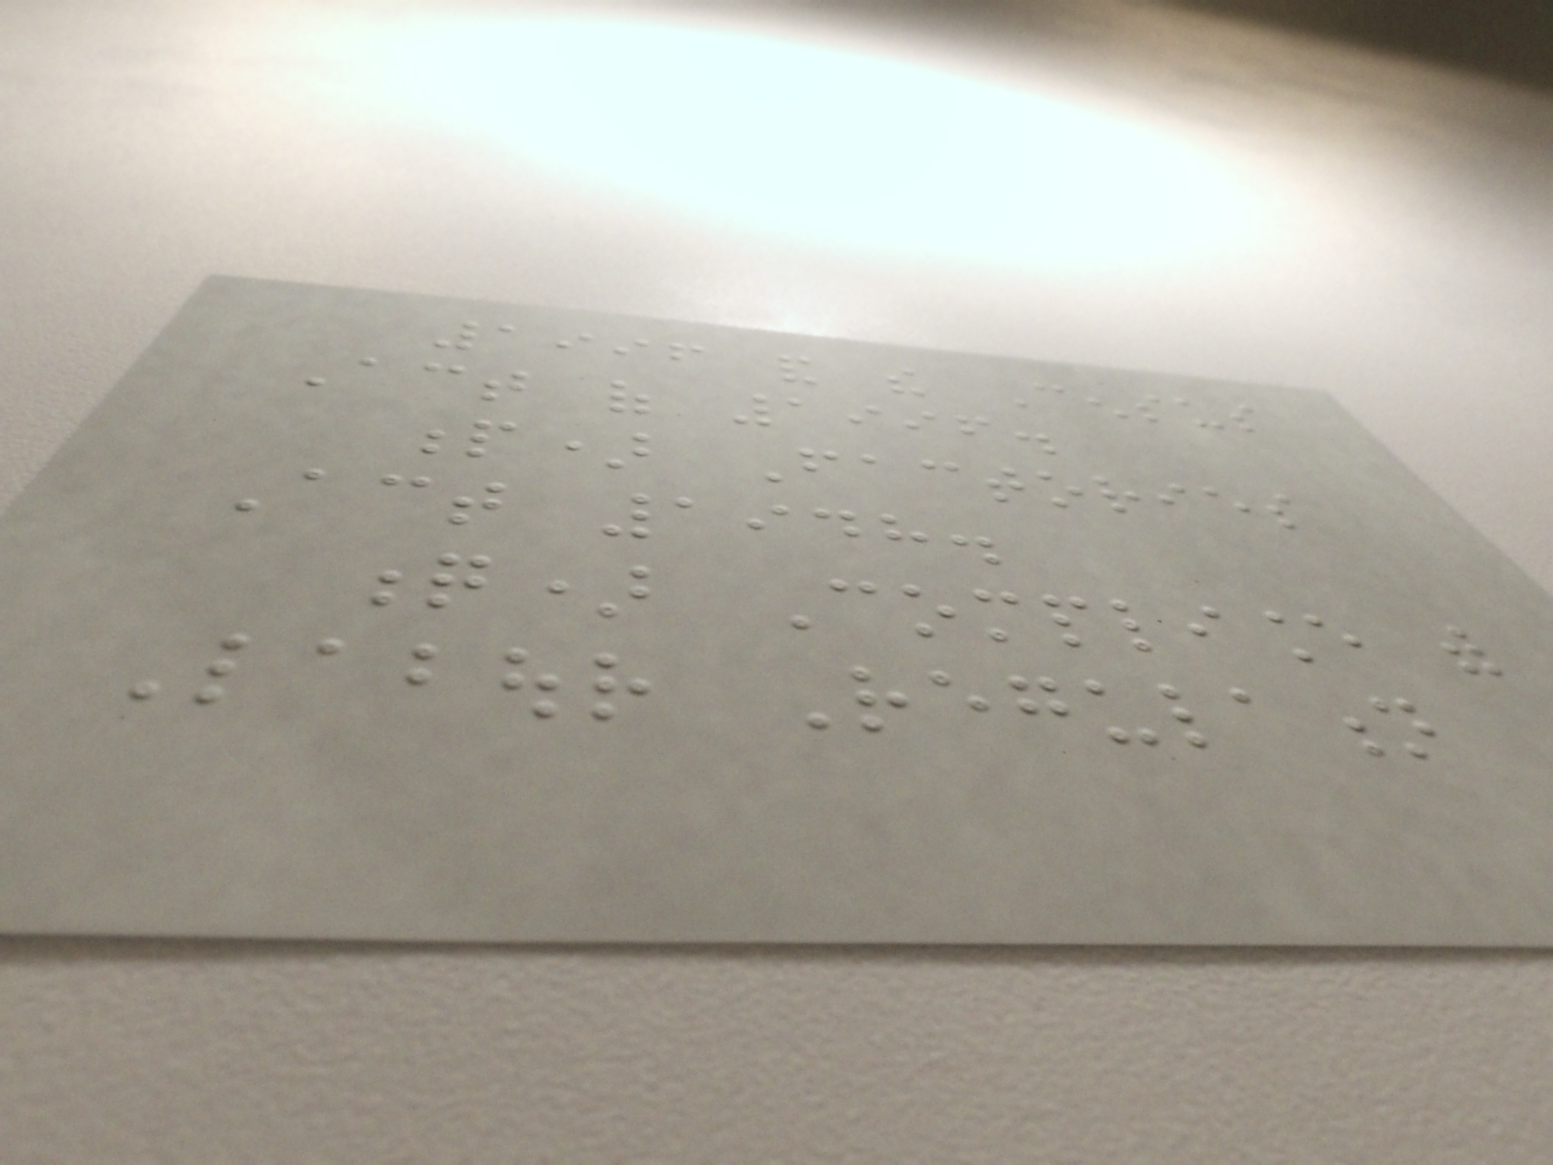1996 and the Census
Act of 1996.
p) Factories
Act 1948.
q) Compliance with
Labour Regulation
